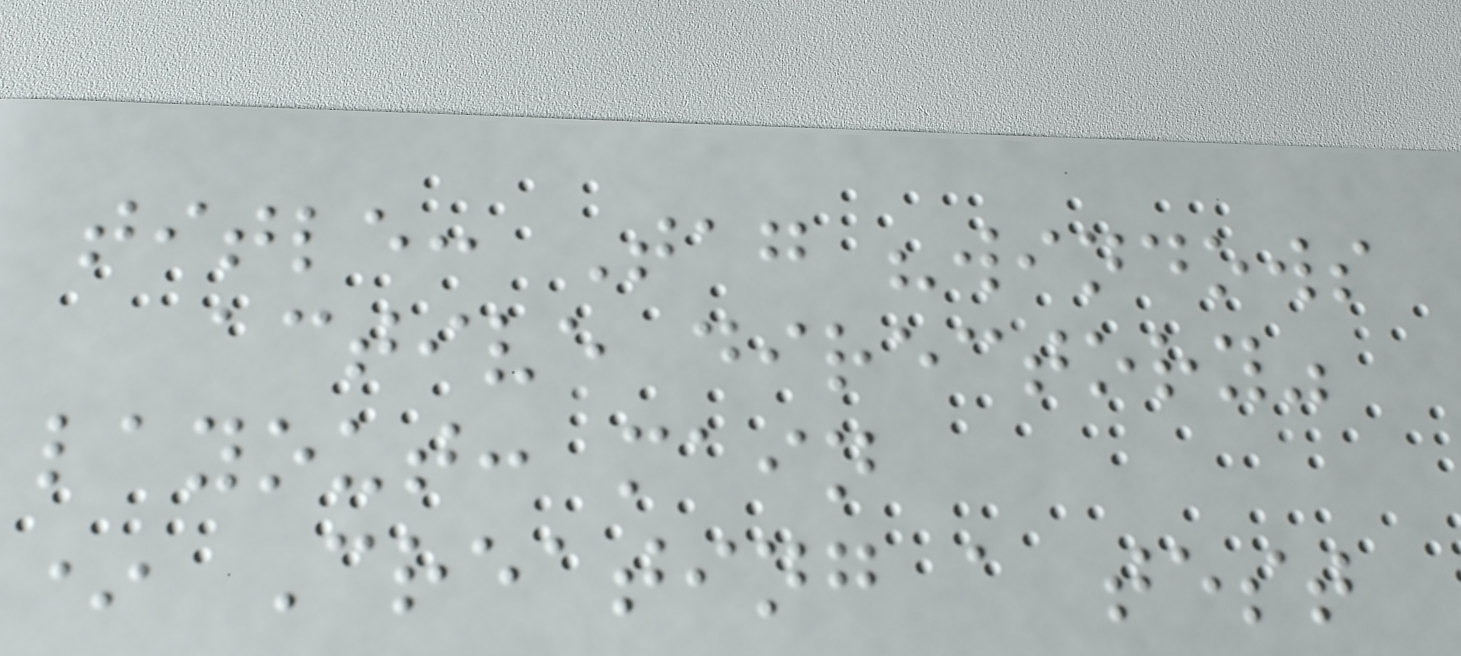title: Tag "windows
active directory"
layout: main
* Creating a test
